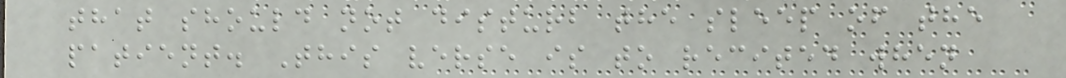that should not disturb the sleep of the
patient. This verse is to recited when
